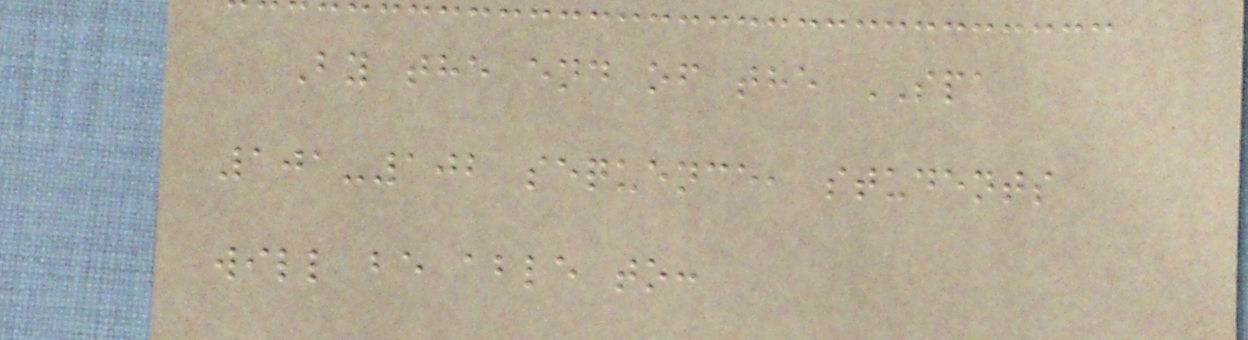By the end of the SPA
101-102 sequence, students
will be able to:
